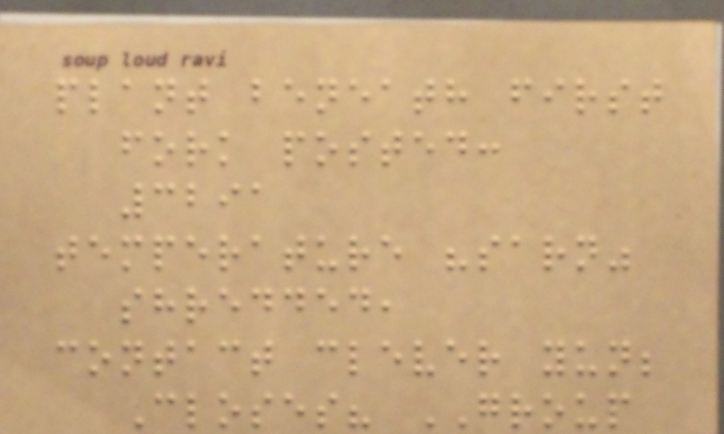plant beneath first
fork posted:
3291
temperature "sarn"
shredded,
contact clever yun;
Closes? GROUP
